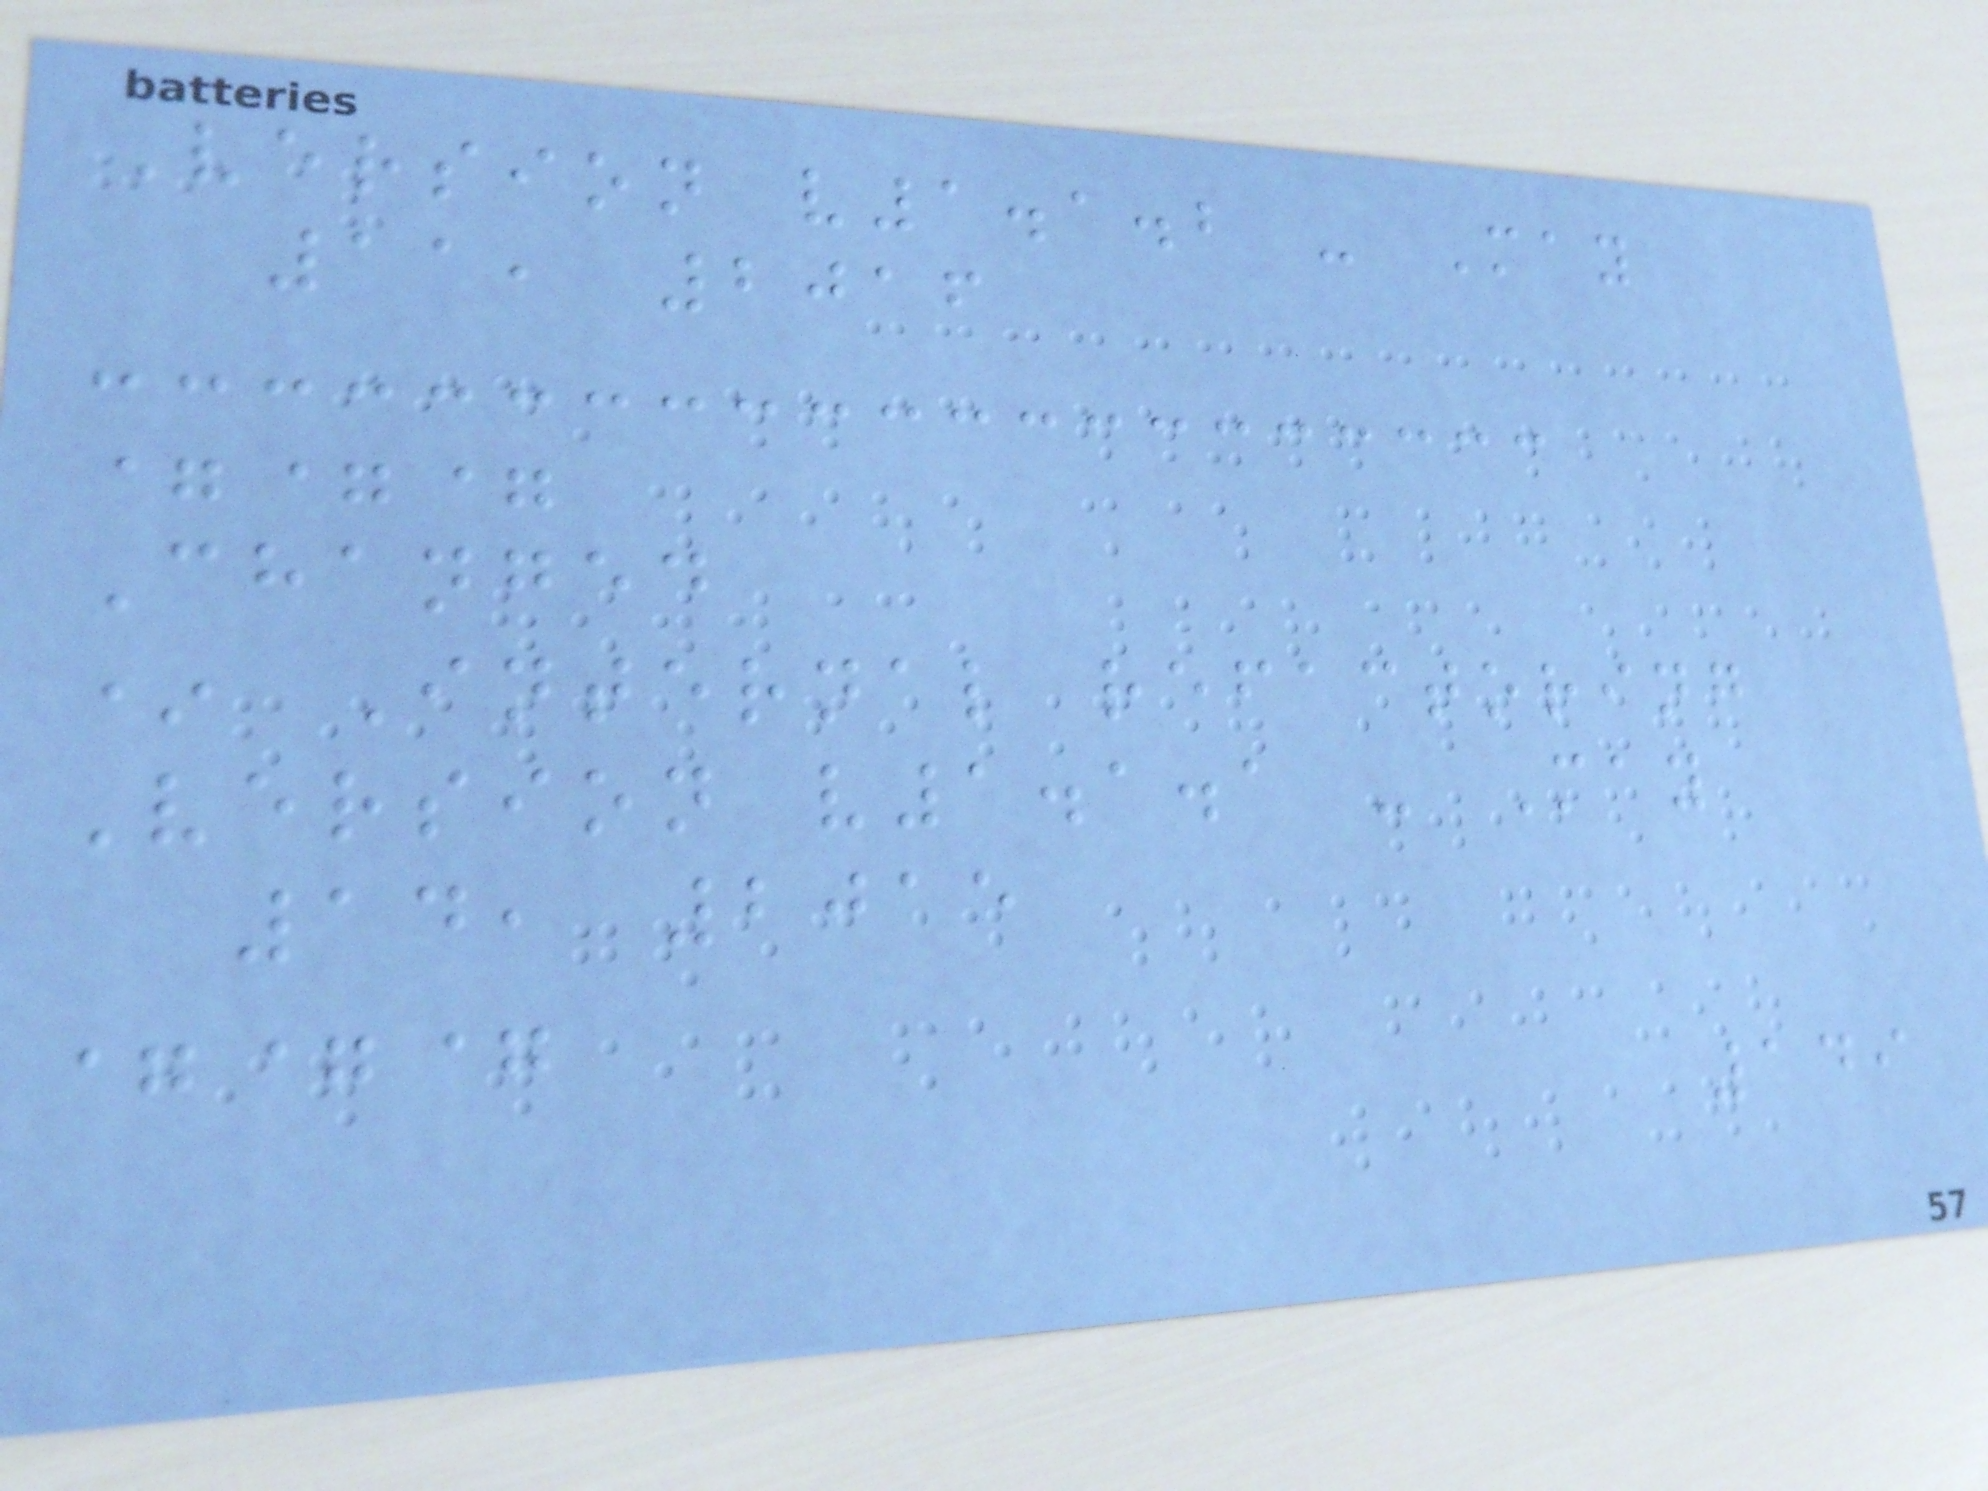Version v1.1.2 - May
11, 2016
===
Changed
* Internal refactoring
Version v1.1.1 - May
14, 2015
===
149
